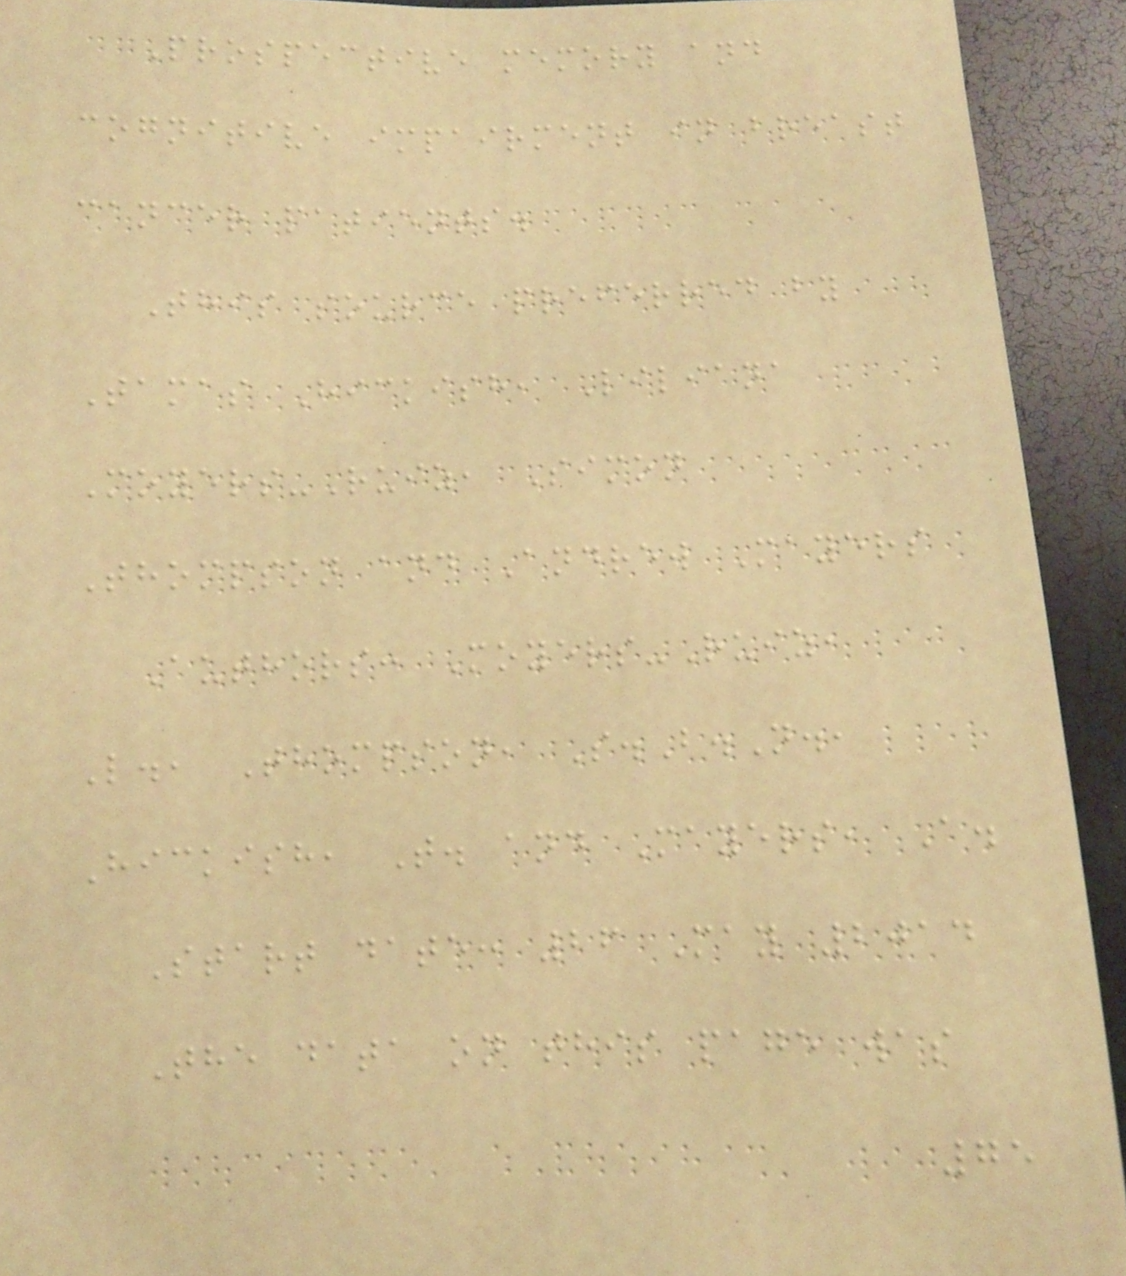Prospective memory and
cognitive impairment in breast
cancer patients.
This source preferred by
Tamas Hickish, Liliana
Moyers-Ruiz, Simon
Thompson and Andrew Mayers
Authors: Moyers-Ruiz,
L., Thompson, S.B.N.,
Hickish, T. and Mayers, A.
Start date: 26 May 2014
The data on this page was
75
